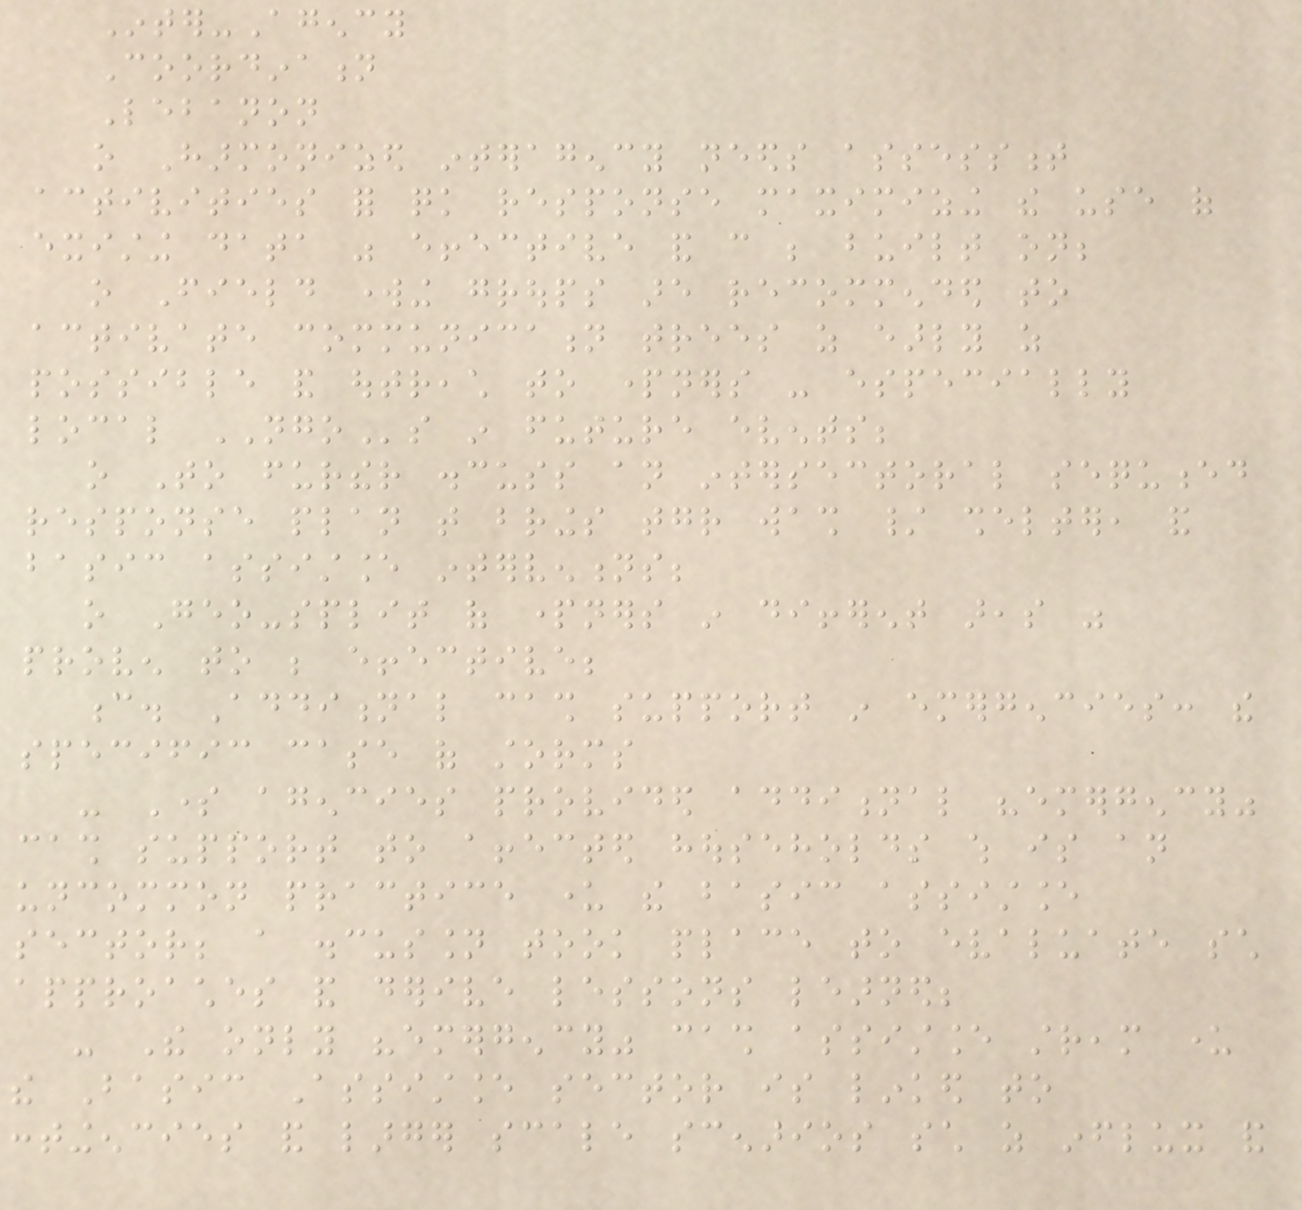Inter-Agency
Coordination
Lebanon
o Harmonized interagency needs assessment
activities for quick response maximizing the use of
existing data was effective and can be built on;
o Field working groups are recommended to
activate communication trees as early as
possible and outreach to partners - especially
local NGOs in future events;
o To further discuss an intersectoral sequenced
response plan that brings together wash / shelter, and
basic assistance interventions;
o Geo-split of partners in different areas was
proven to be effective;
c. Additional cash support in emergencies: the
specific case of storms
- Some agencies provided additional "emergency"
cash support to affected households which is an
uncommon practice under the basic assistance
sector; a discussion took place to evaluate such
approaches and derive lessons learned;
- The only "emergency" cash assistance stream under
the Basic Assistance sector is linked to
contingencies and larger scale scenarios such as influx and
